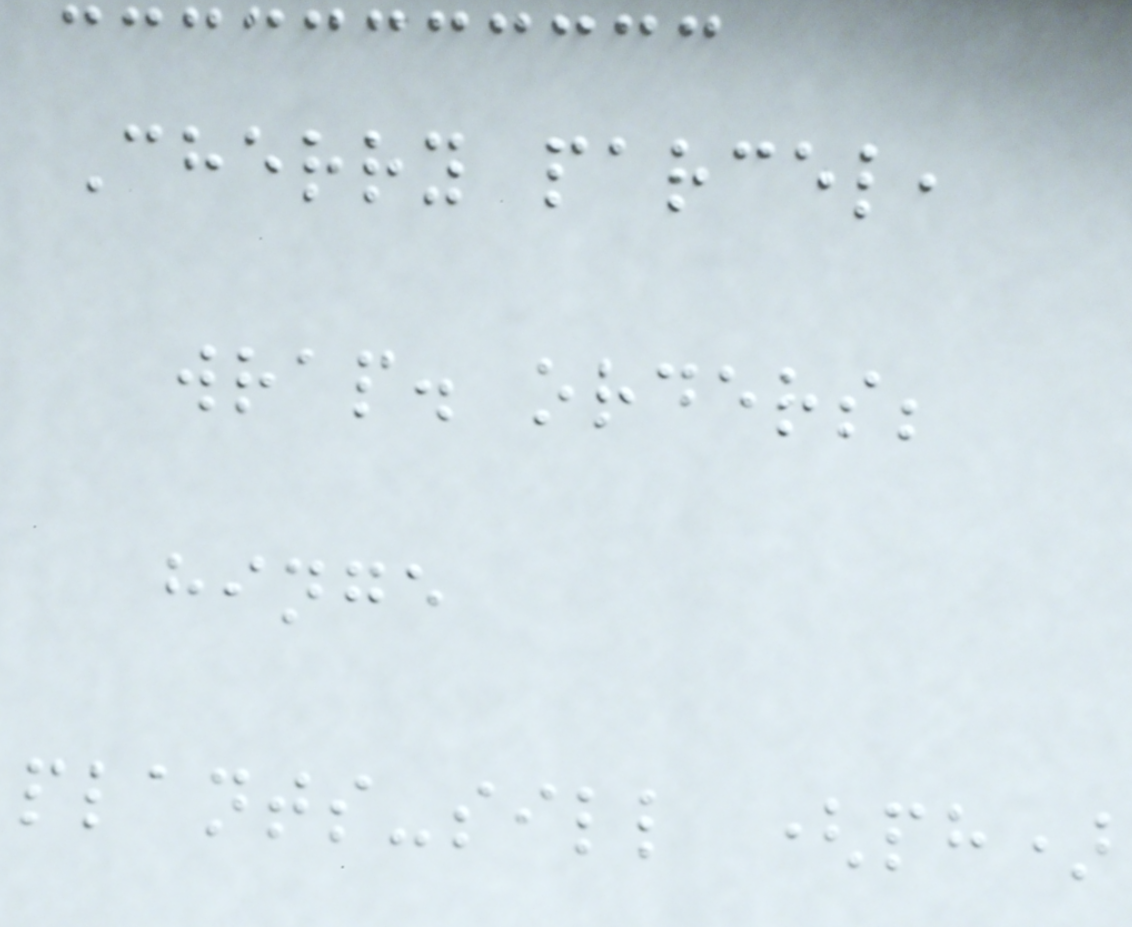Cherry parcel,
wrap. orders;
hinge
plants-sill (ph)
